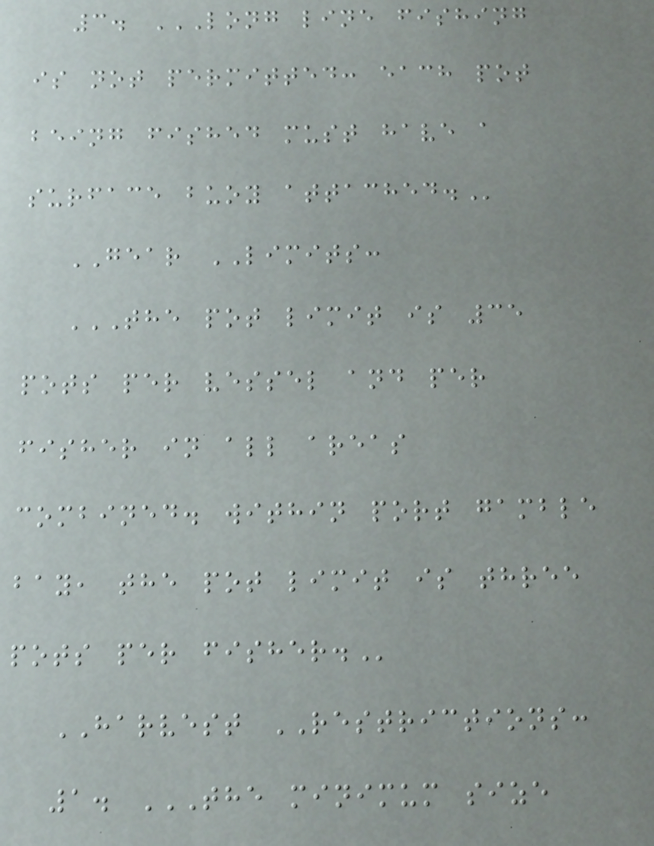3. LONG LINE FISHING
IS NOT PERMITTED: EACH POT
BEING FISHED MUST HAVE A
SURFACE BUOY ATTACHED.
GEAR LIMITS:
THE POT LIMIT IS 35
POTS PER VESSEL AND PER
FISHER IN ALL AREAS
COMBINED. WITHIN PORT GAMBLE
BAY, THE POT LIMIT IS THREE
POTS PER FISHER.
HARVEST RESTRICTIONS:
1. THE MINIMUM SIZE
